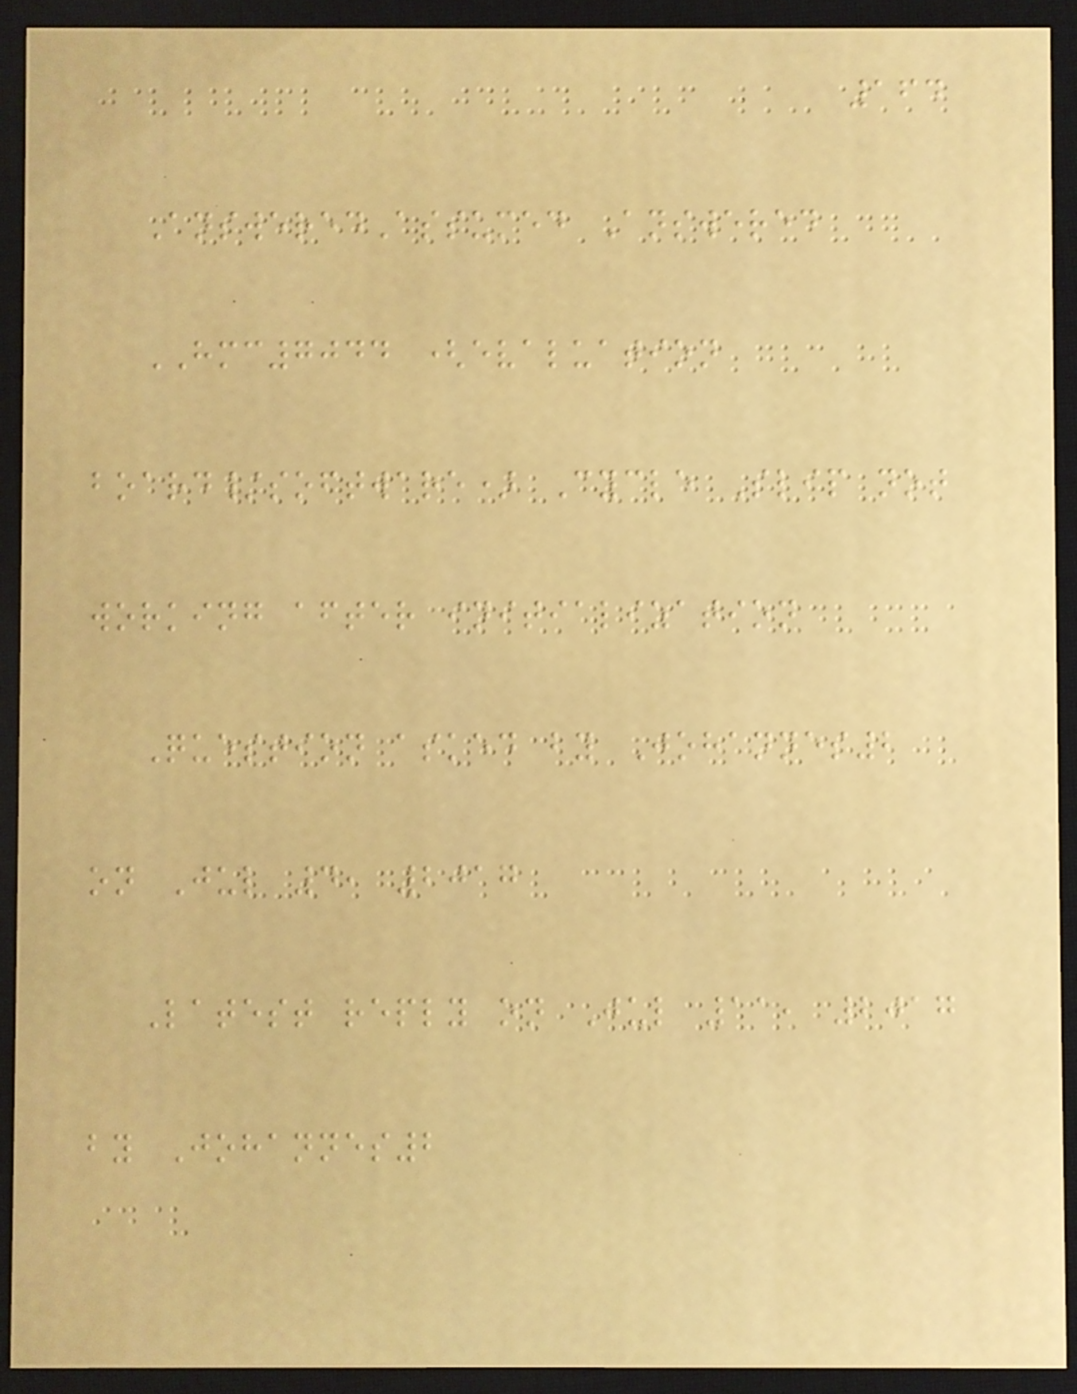164
AnsweredAssumed Answered
HMC7044 (evaluation
board/software) Cycle Slip not
working after initialization
Question asked by Johannes2
on Jul 4, 2017
Latest reply on Jul 11, 2017
by Johannes2
